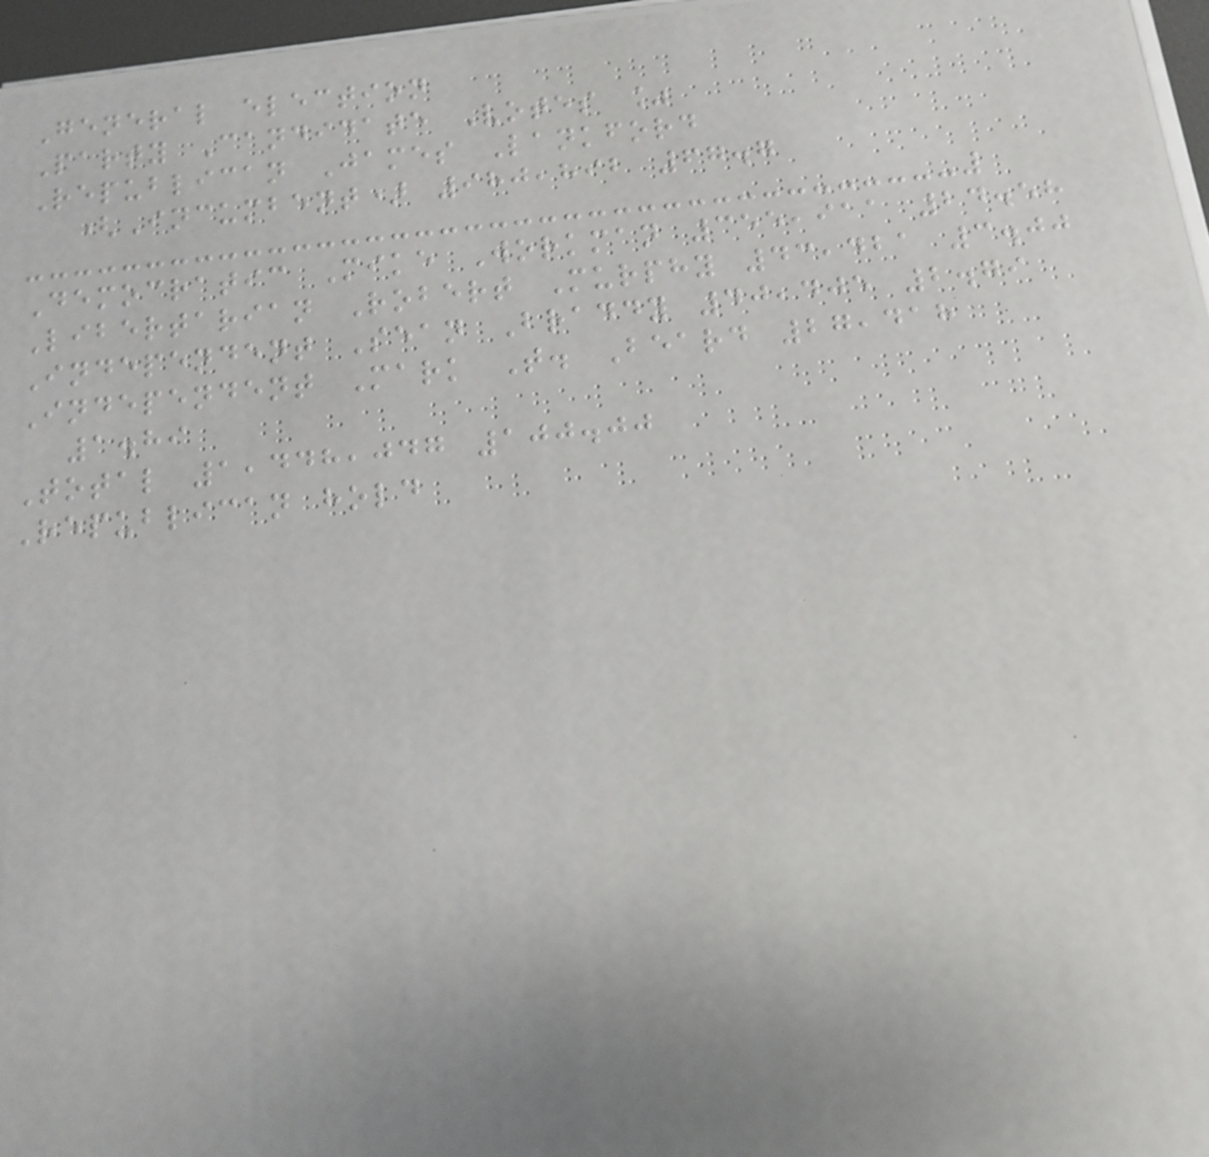General election
Party Candidate Votes %
Republican James Lankford
(Incumbent) 980,892 67.7
Democratic Mike Workman 355,911 24.58
Libertarian Robert Murphy 43,421 3.00
Independent Sean Braddy 40,405 2.79
Independent Mark T. Beard 27,418
1.89
Total 1,448,047 100.00
Republican hold
